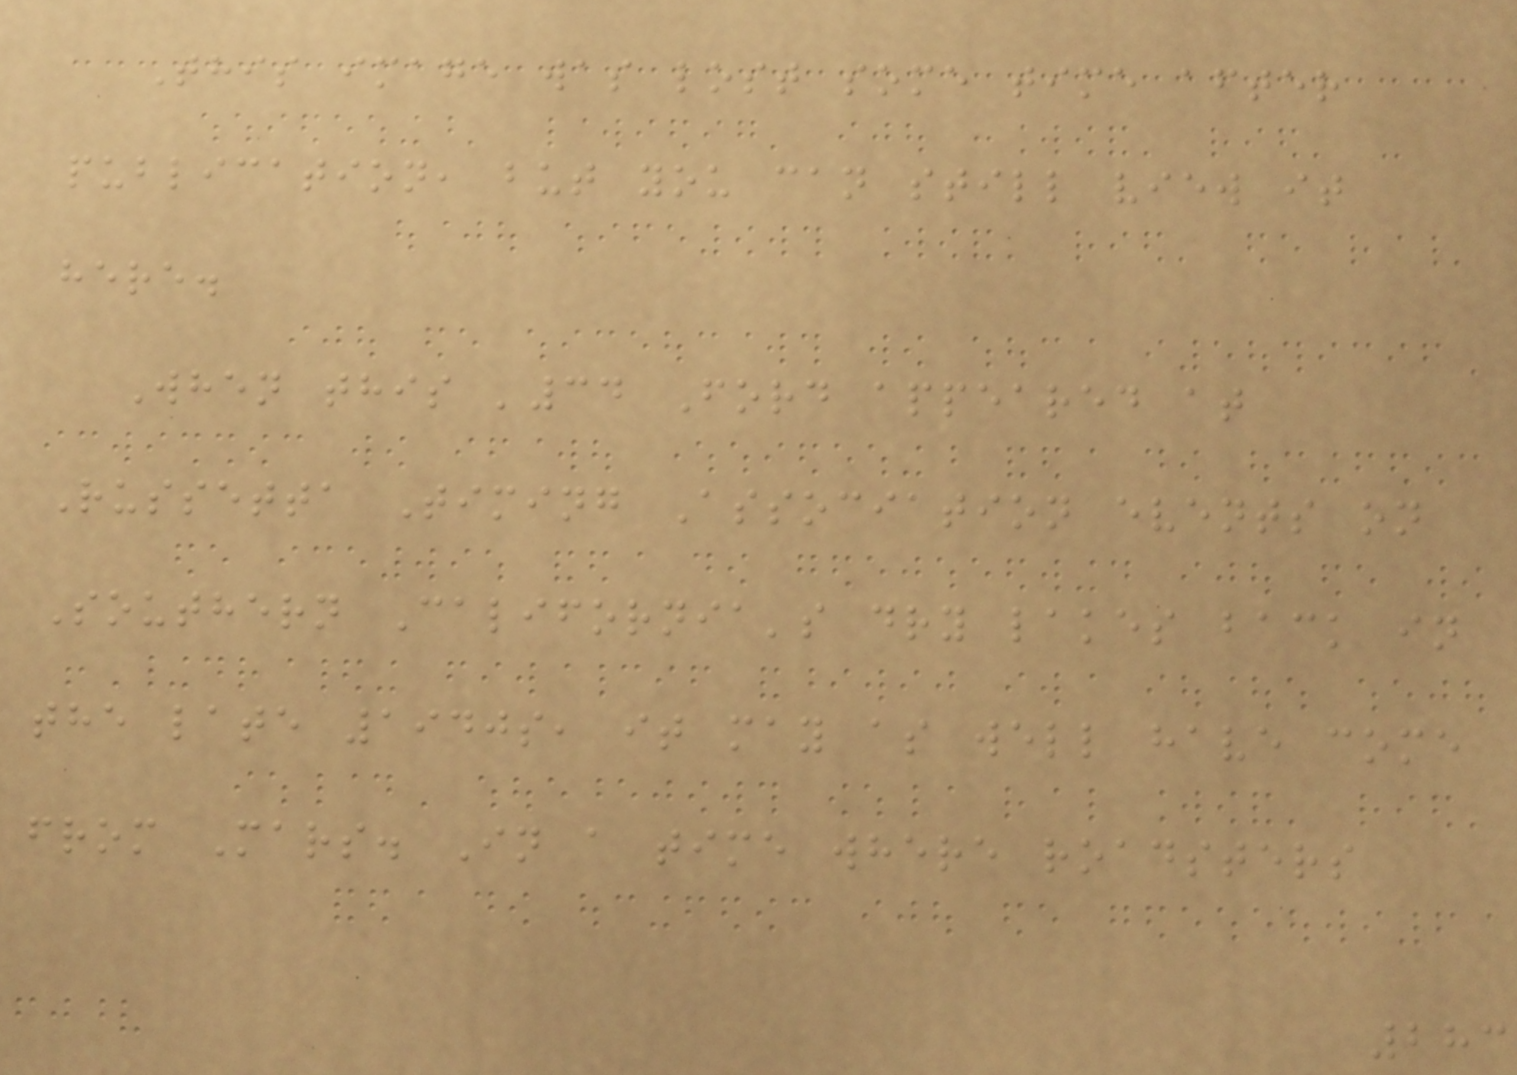This image was lost some time after
publication, but you can still view it
here.
When this '34 Ford appeared at
Russetta Timing Association events on
Southern California's dry lakes back in
the late 1940s, it may as well have come
from Mars. In a time where roadsters
283
